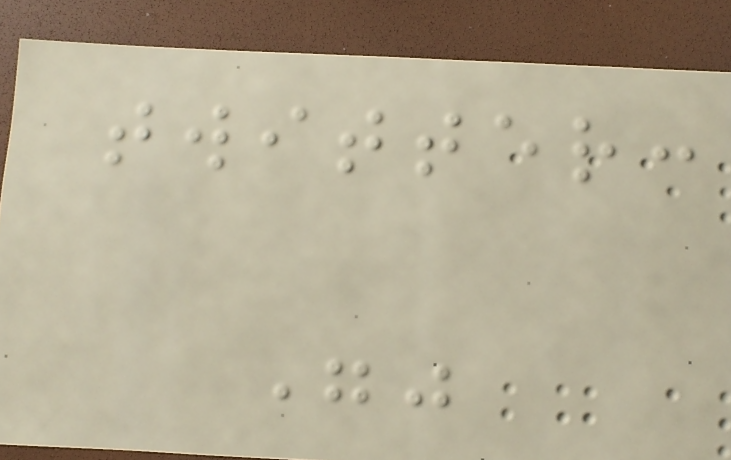twitter:
""
